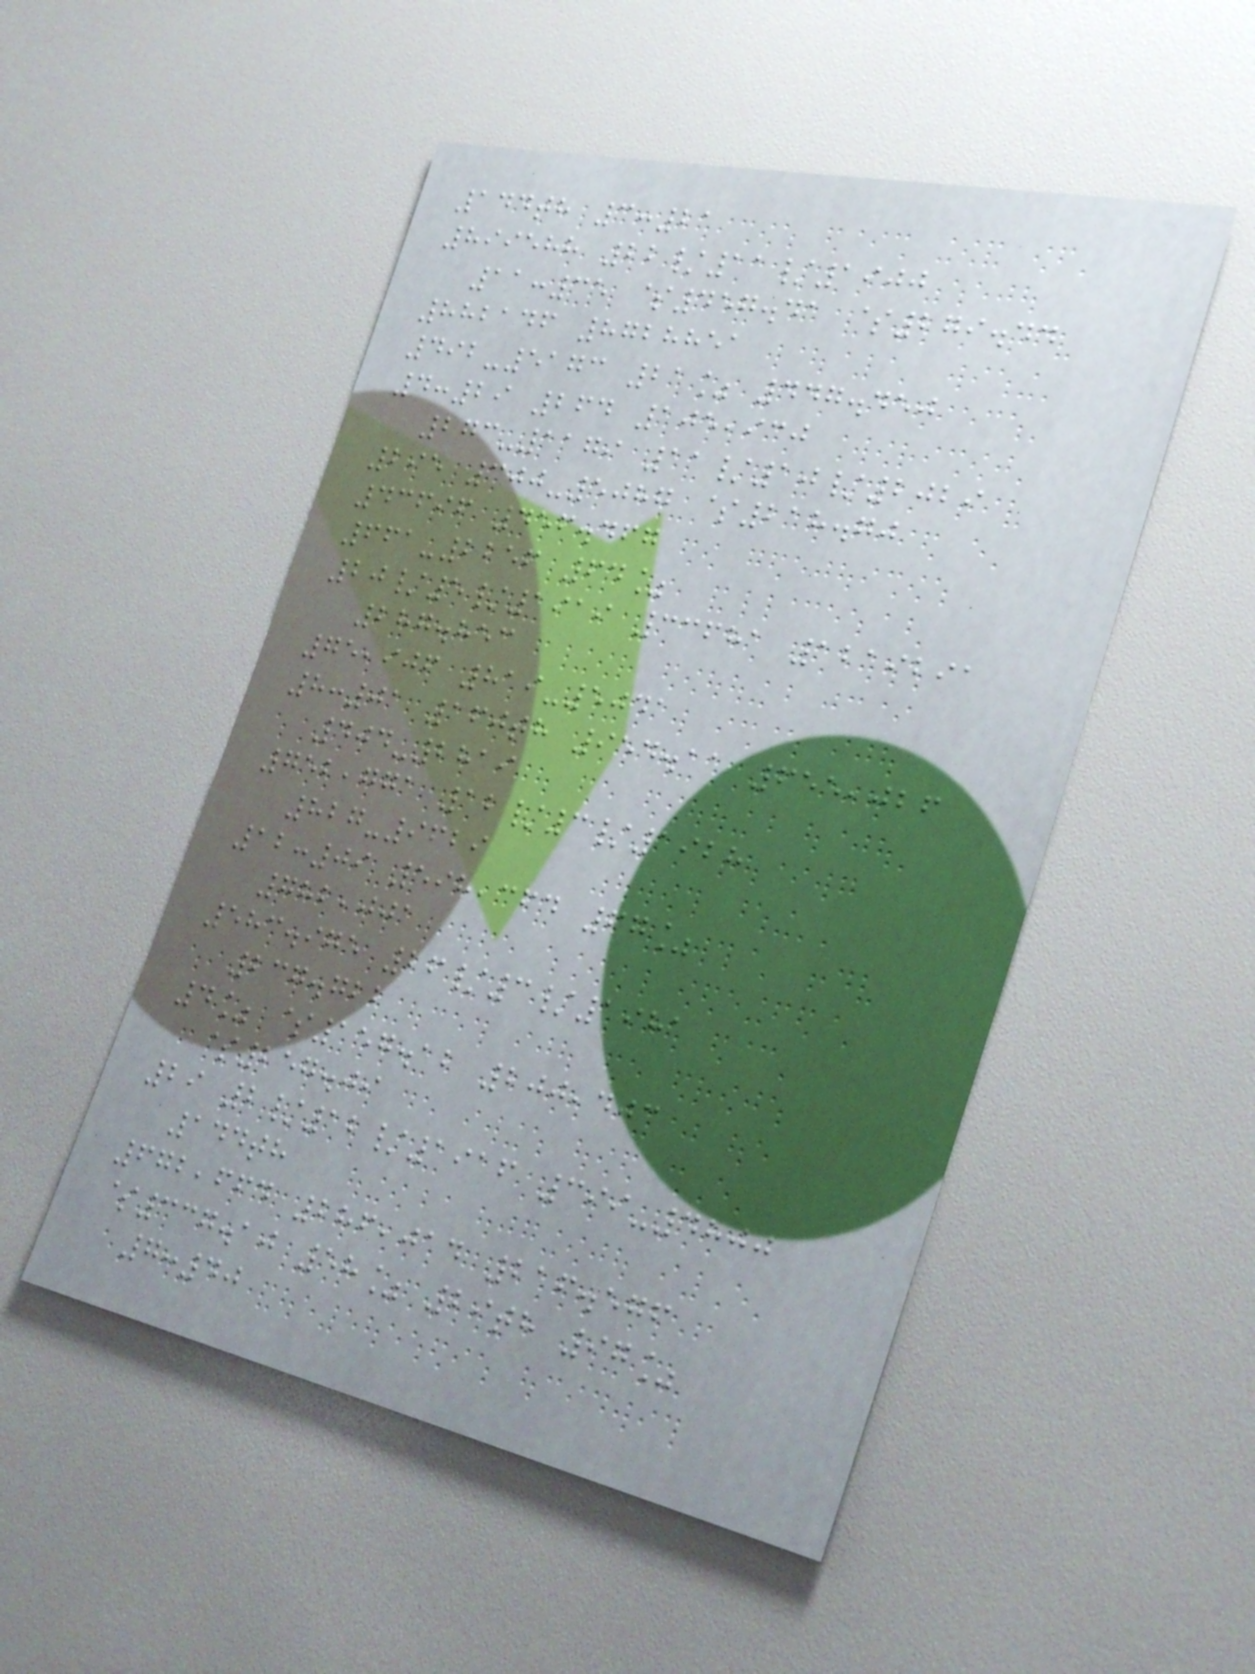144th 3:21
899588 22/11/1900
11:35 $457.41 $279.44
882146 8728851
492-5173 21% 447.450
4:29 264 105,930
273-1179 11/10/2029
295 300-5087 $218.70
43696 456.467
661-2256 64%
20/5/1919 33681 1219291
287.853
75,906 819-5041
8:01 160th 954.11 655,026
404-2819
752,771 12/3/1928
827-9629
12:09 598,364 67%
782,001
583.975 26/3/1981
237.722
4% $157.12 200,403
$257.09
29 2/12/1916 399-4800
144th
672,664 286,014 216.576
$337.10 58% 29th 97%
7:40
